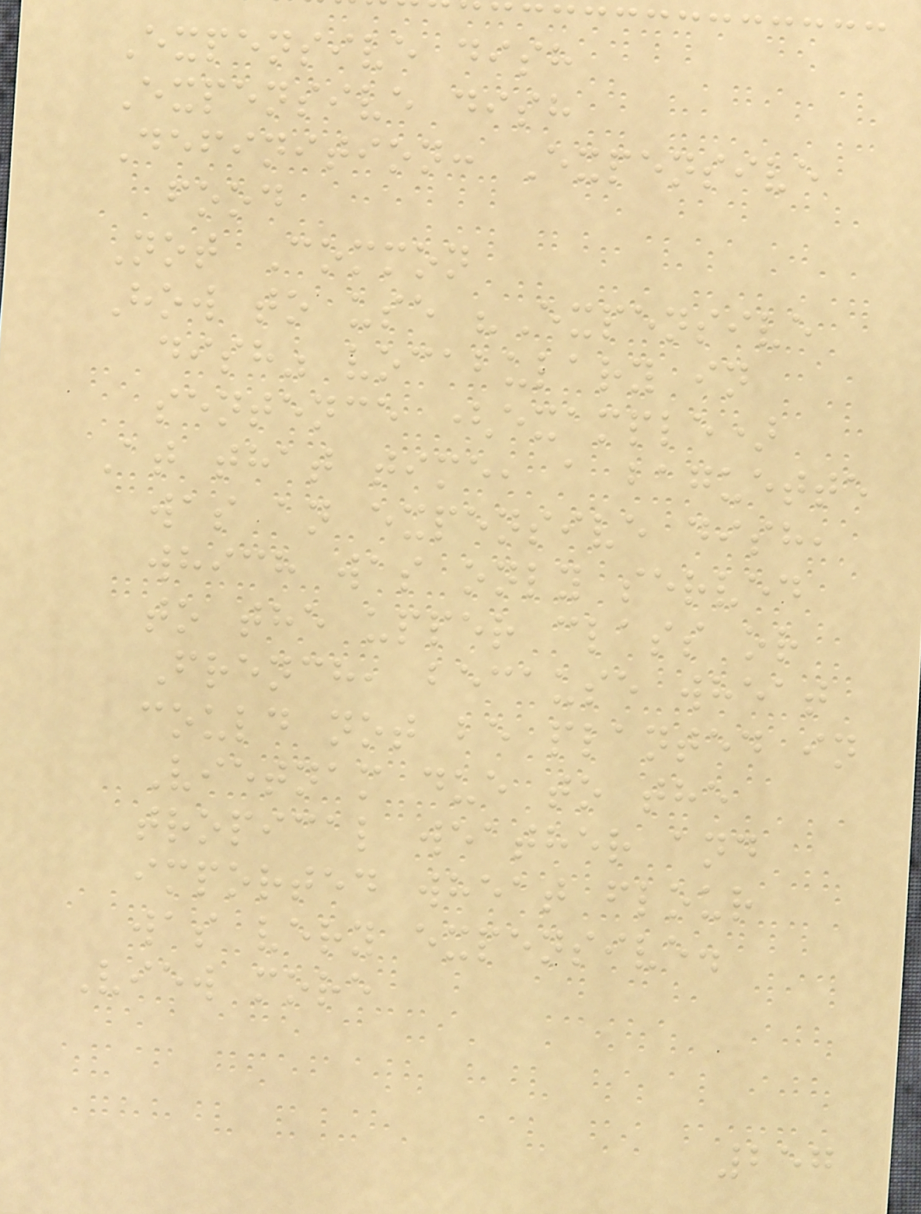Expensive dish
Expensive dish
Definition: Expensive
food
Not Common
How to use "Expensive
dish" vocabulary in
sentence (example)
At that time, a baguette
was an expensive dish,
which was only served
to the upper class or
French, because wheat
could not be planted in
Vietnam due to the
tropical weather and
imported wheat flour
was very expensive.
View more
257
